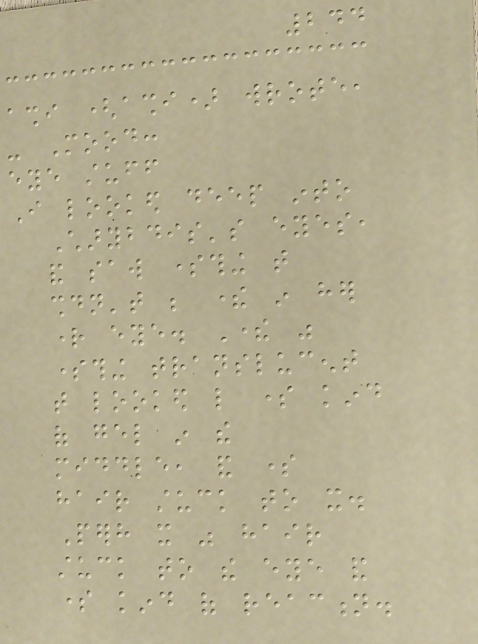244
ashi (ashi) wrote,
- Mood:
eye stuff
I looked deep into
Charybdis's eyes,
and saw something that
shouldn't be there in her
right eye. There was
something translucent
that looked like some kind
of gel in the
middle, and some
hair stuck to it.
Perhaps it was hair
stuck to the eye and
some kind of reaction.
